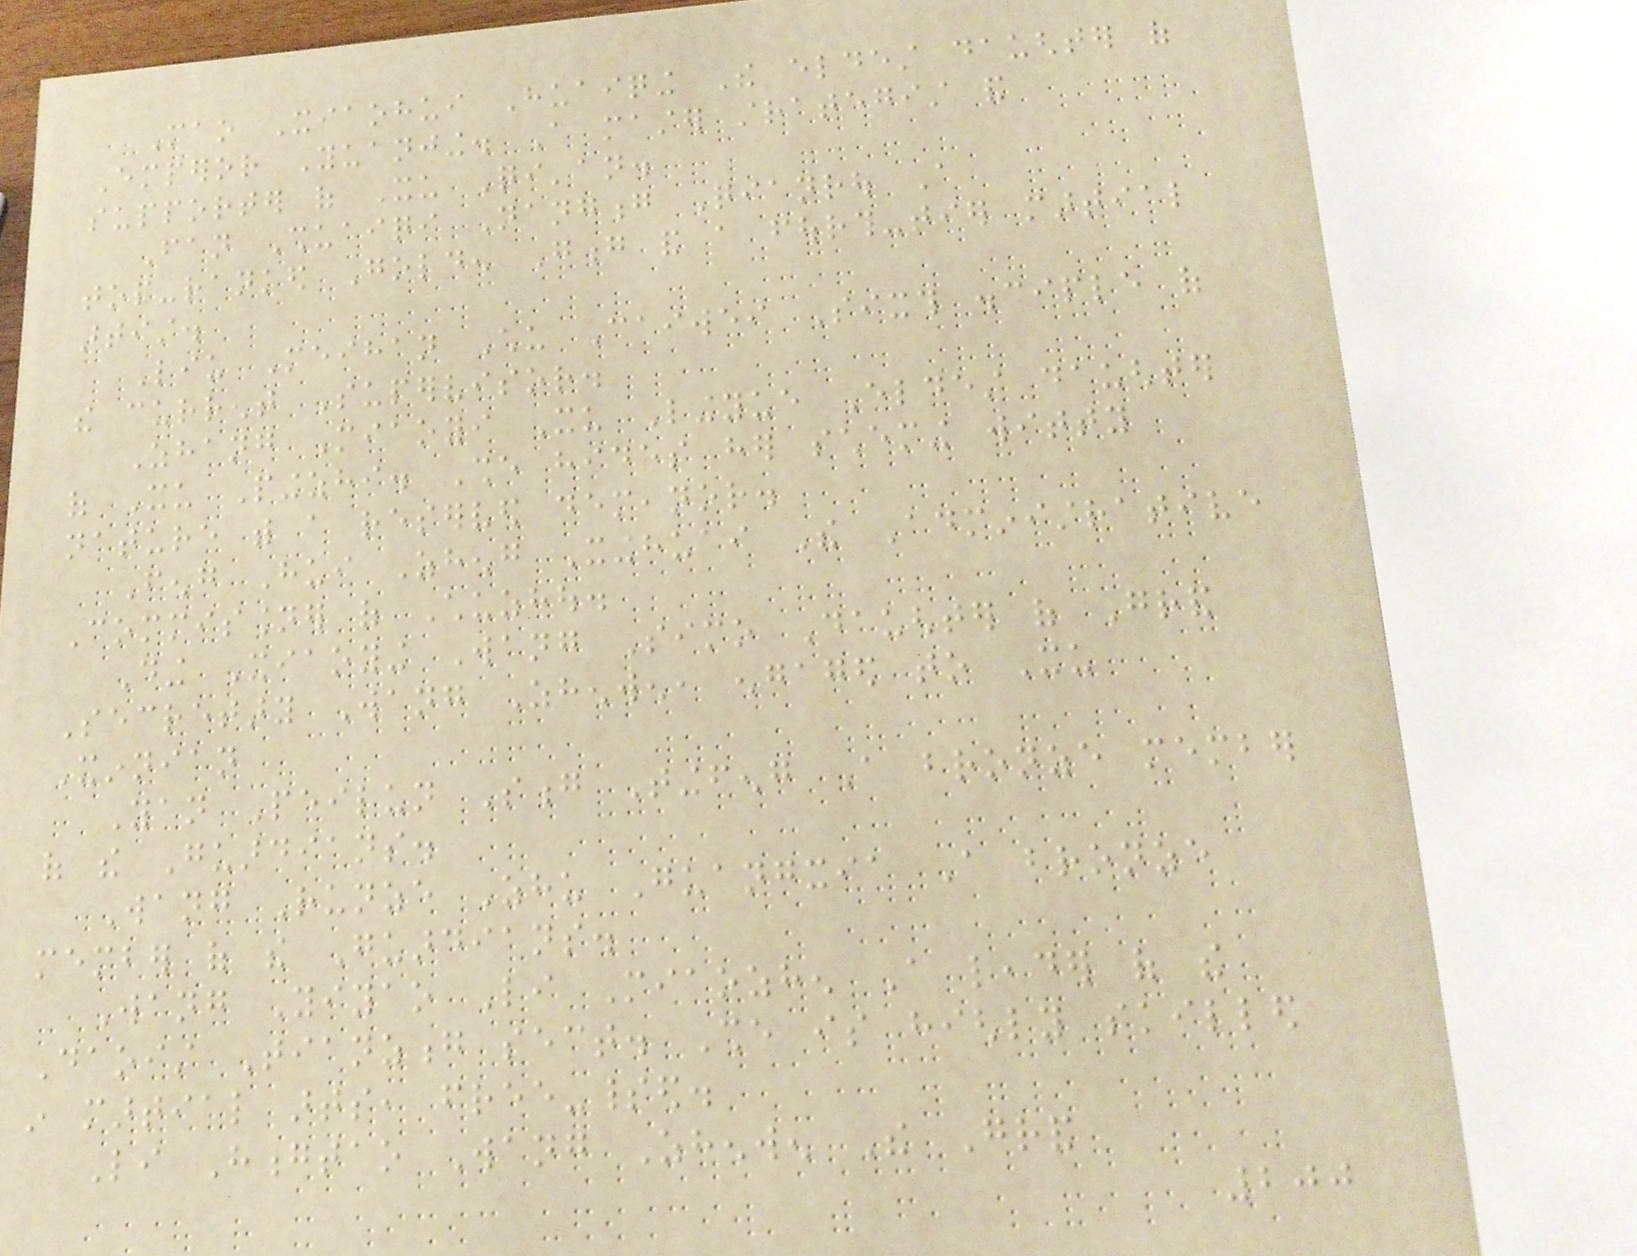Mao Xiaohui Huaiqing The eldest daughter of
Emperor Yuanjing. A master strategist and
supporter of Xu Qi'an.
Fan Shuaiqi Nangong Qianrou A
top-ranked Golden Gong and a fourth-tier martial
artist.
Liu Meihan Chu Caiwei Sixth disciple of
the current Supervisor.
Zhang Miaoyi Xu Lingyue Eldest daughter
of Xu Pingzhi. She hides her scheming witty
nature with a reserved demeanor.
Feng Hui Zheng Xinghuai The Administrative
Commissioner of Chuzhou.
Ding Xiaoying Wang Simo Daughter of Grand
Secretary Wang Zhenwen, engaged to Xu
Xinnian
Yan Peilun Song Tingfeng A bronze member
of the Guardians.
Wang Runze Zhu Guangxia A bronze
member of the Guardians.
Wang Yiyao Li Miaozhen A leader of the
Daoist Tianzong sect. She is highly skilled
in martial arts, free-spirited.
Li Hongtao Wang Zhenwen The Grand
200
